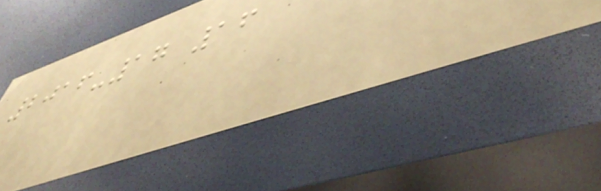2016-17 16
